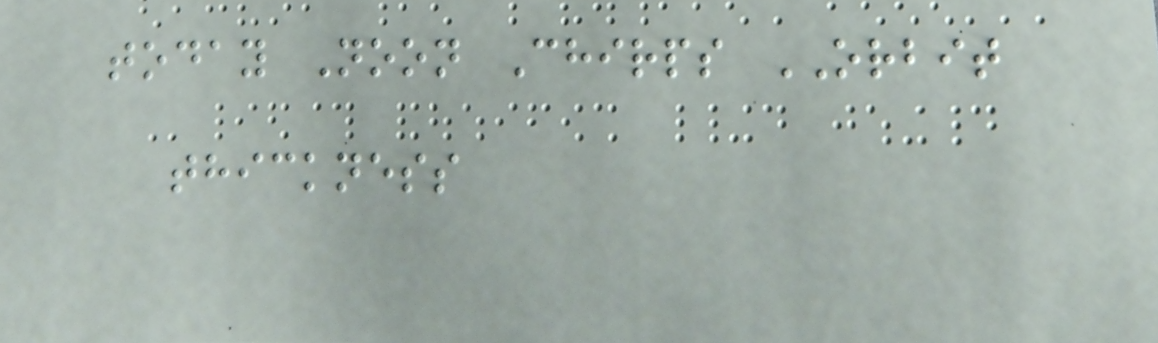today Noon Chirps ORBIT
thickness
